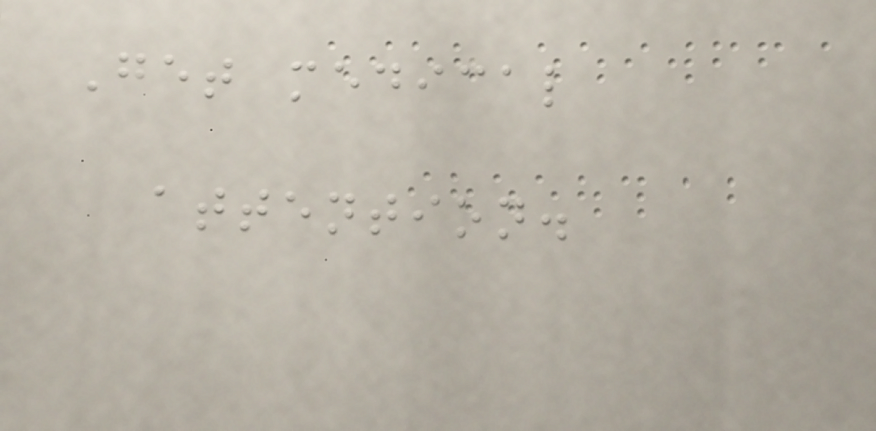Get medical
attention.
